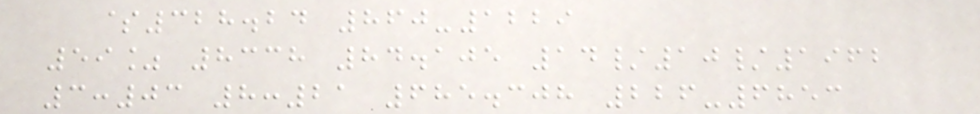$328.24 860-1229
59% 8338 84.105 14/10/1962
3:03 8:21 685.308 226-6853
